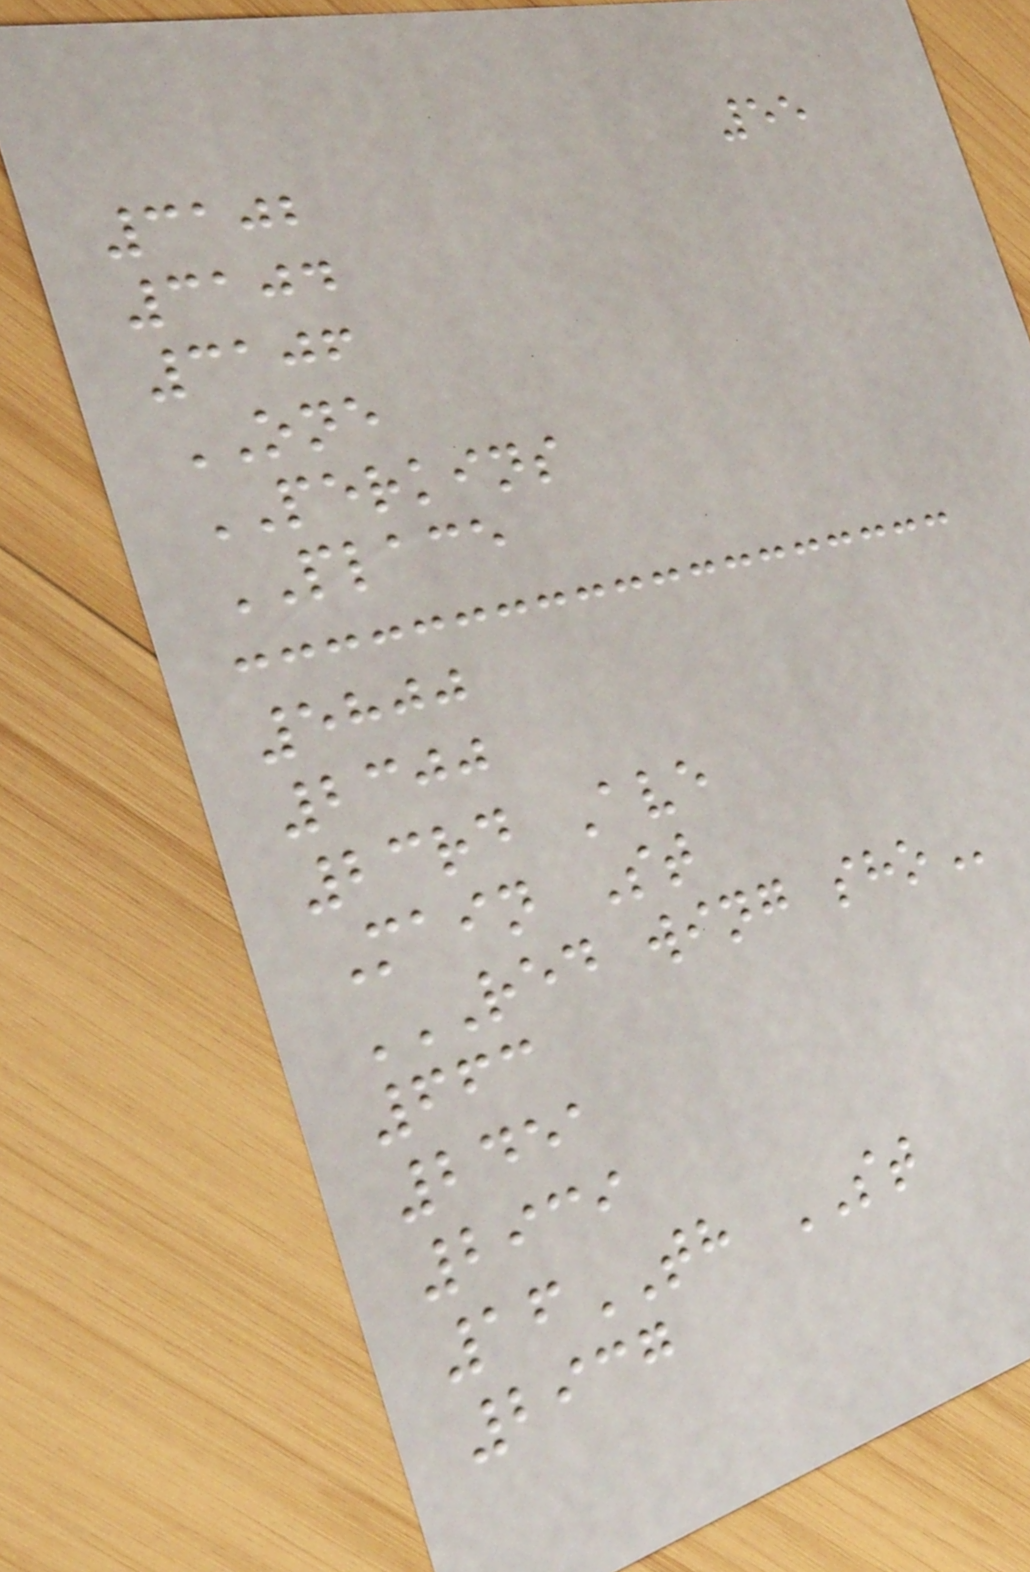55
3102
3104
3106
ONE
PERKINS
PLACE
5800
2300
23rd Ave
Main St
RED WING SHO
663
2451
2939
16TH ST
2937
